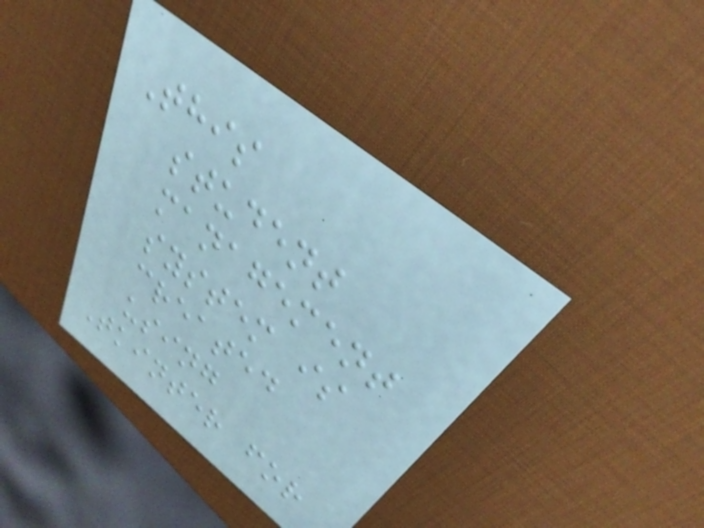This
student
management
system is
created
using
Tkinter for
